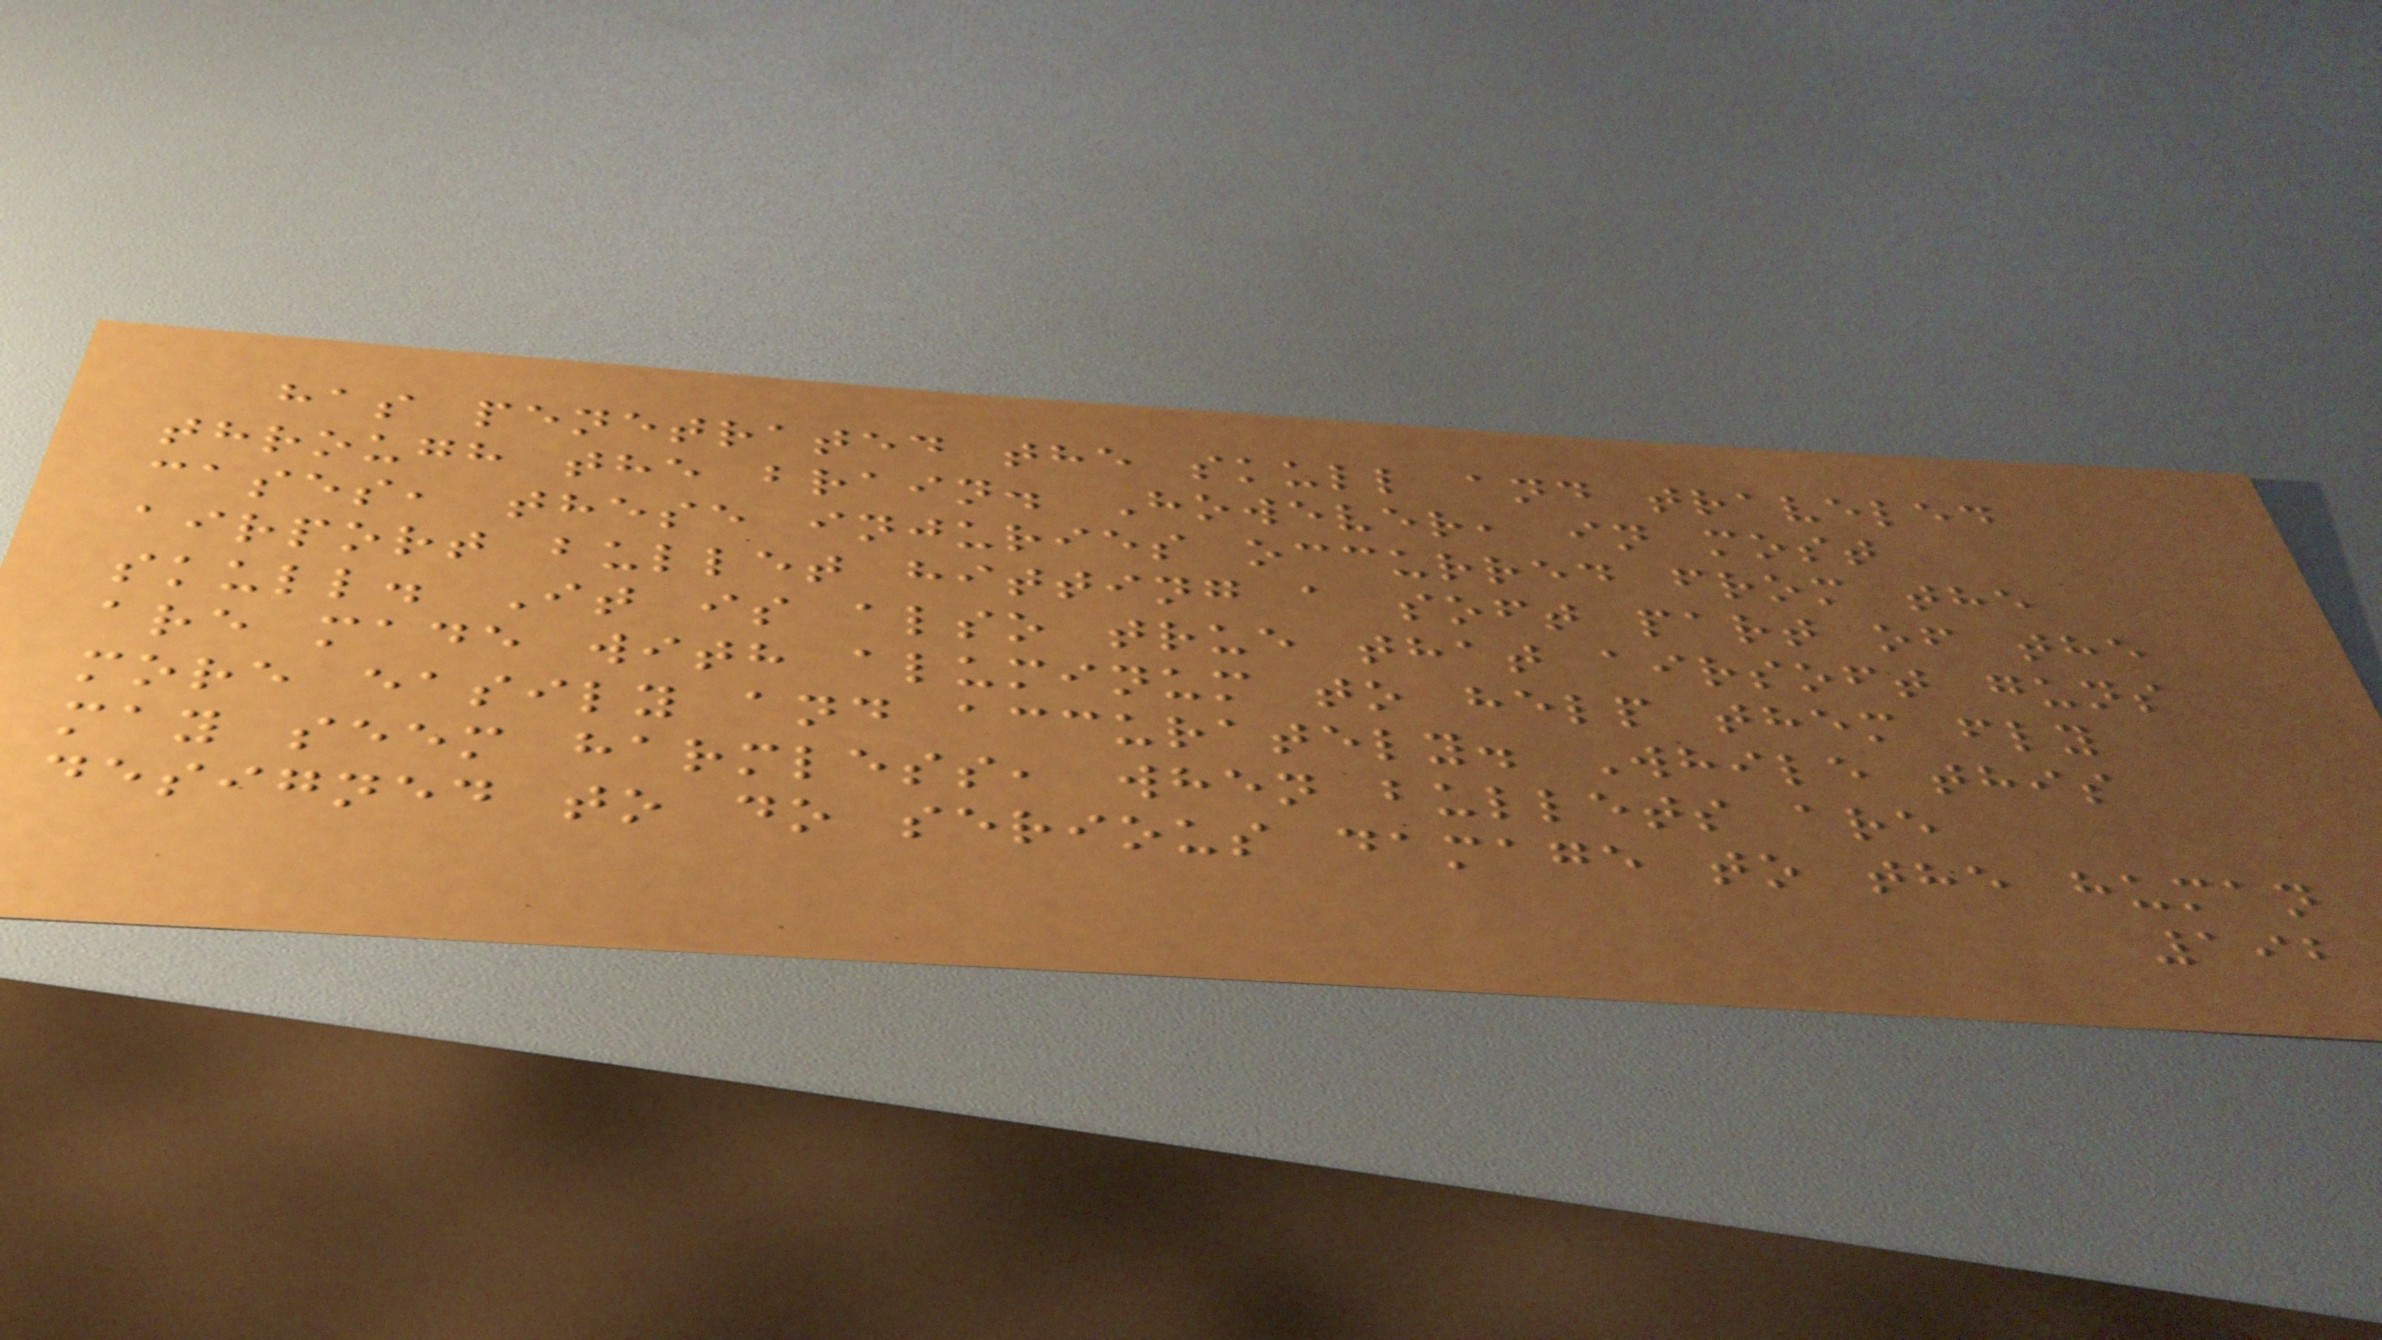has penetrated the skull and traveled
through the brain. However, in most
cases, these injuries occurred from the
airport bullet hitting a soft part of the
skull. It is also true that airsoft guns
are made with aluminum to help them fly
more easily and accurately. While this
may seem harmless, when bullets are
designed to do serious damage to the human
192
